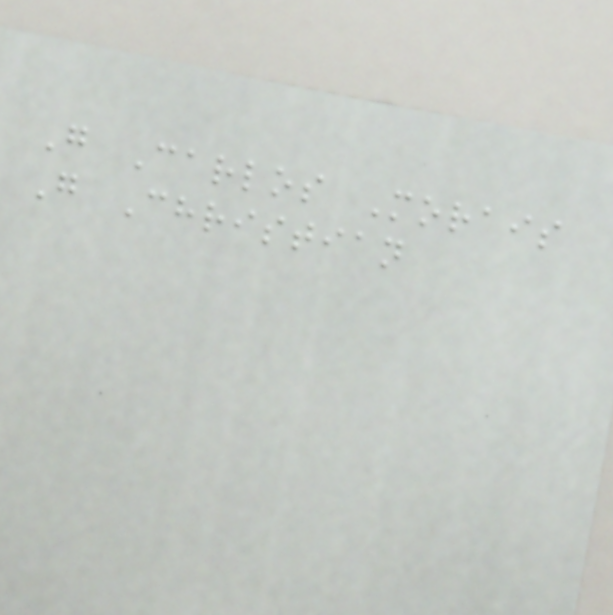G Carlos Morais
G Christian
